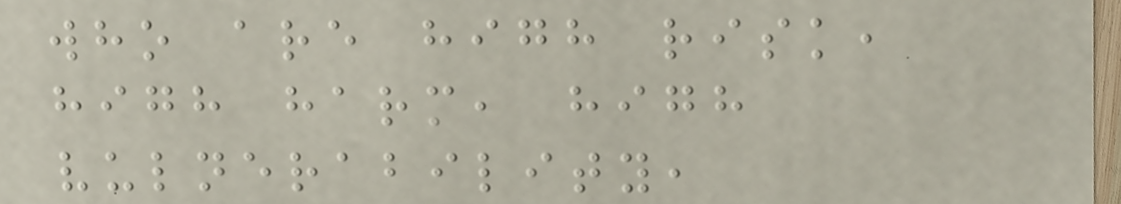who are high risk,
high harm, high
vulnerability,
